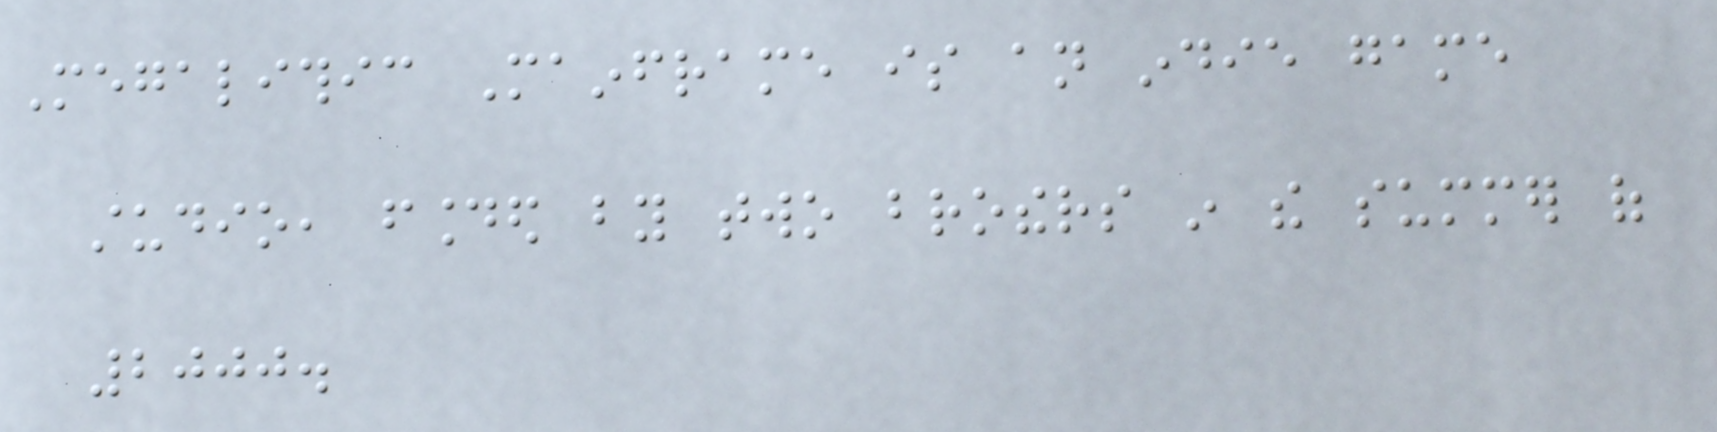Megalithic Mainframe is an indie game
studio, founded by two brothers in the summer of
2000.
